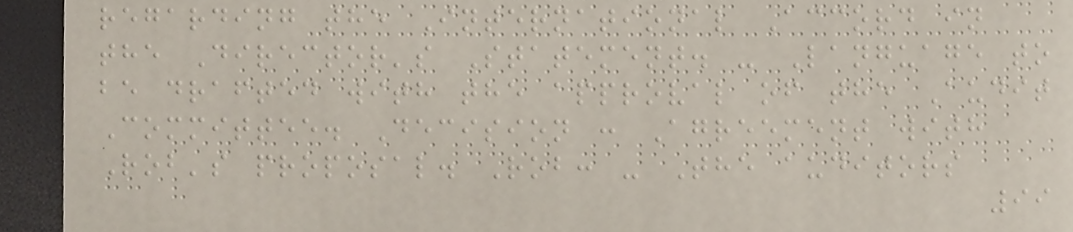regarding the International Accord in
the Director's Statement. - Language to
be drafted with the approval of the Audit
Committee. Decision : Agreement with
Rob's proposal. Rob: - The auditors
99
